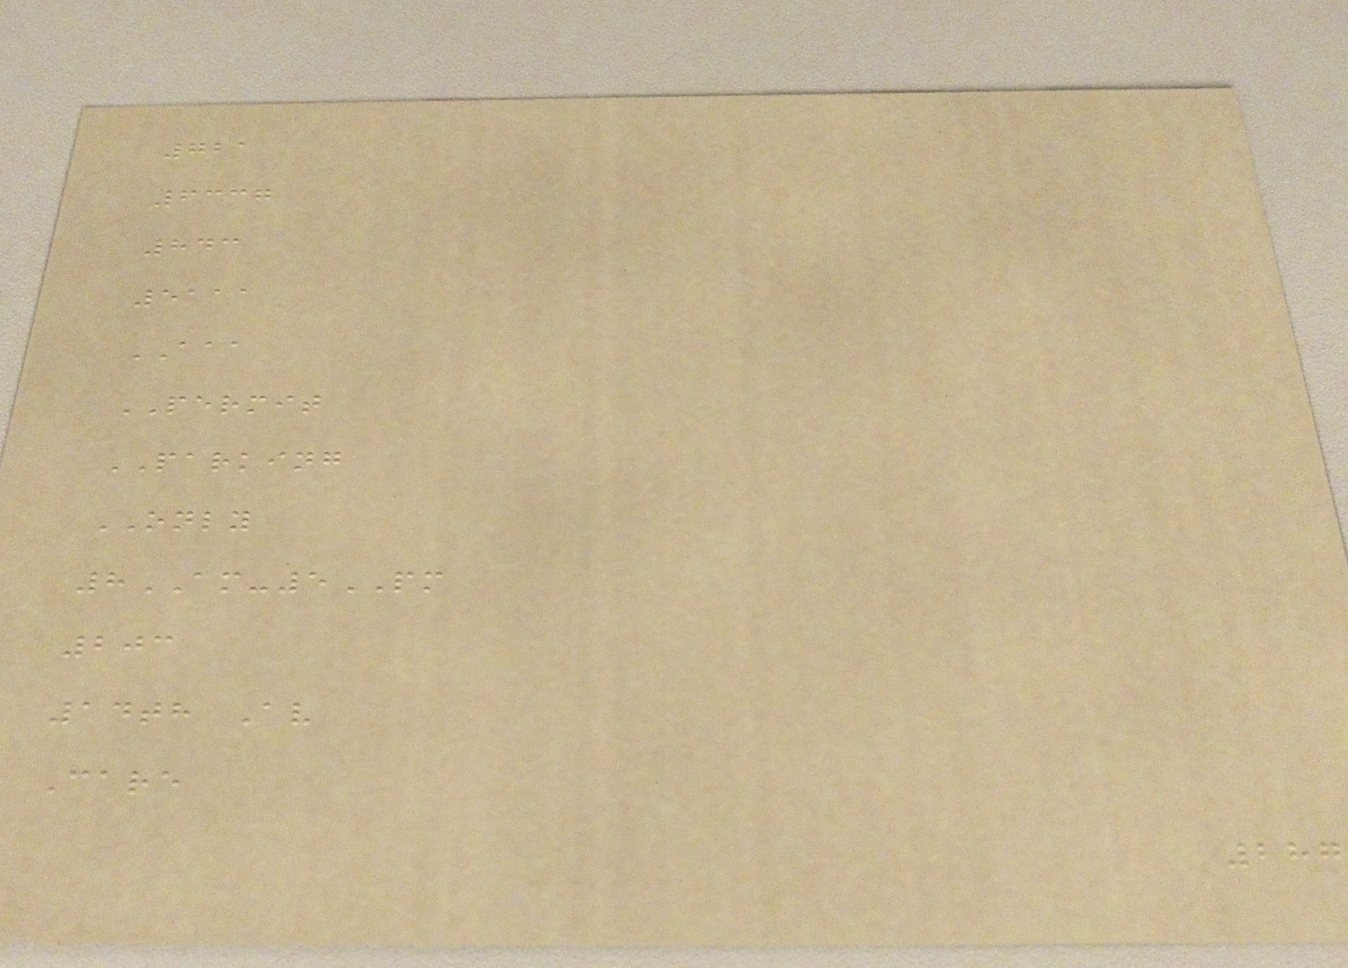721
6337
843
5111
AAA
PERMIT
PARKING
ONLY
8AM-5PM
203
14th Av
Care
287
